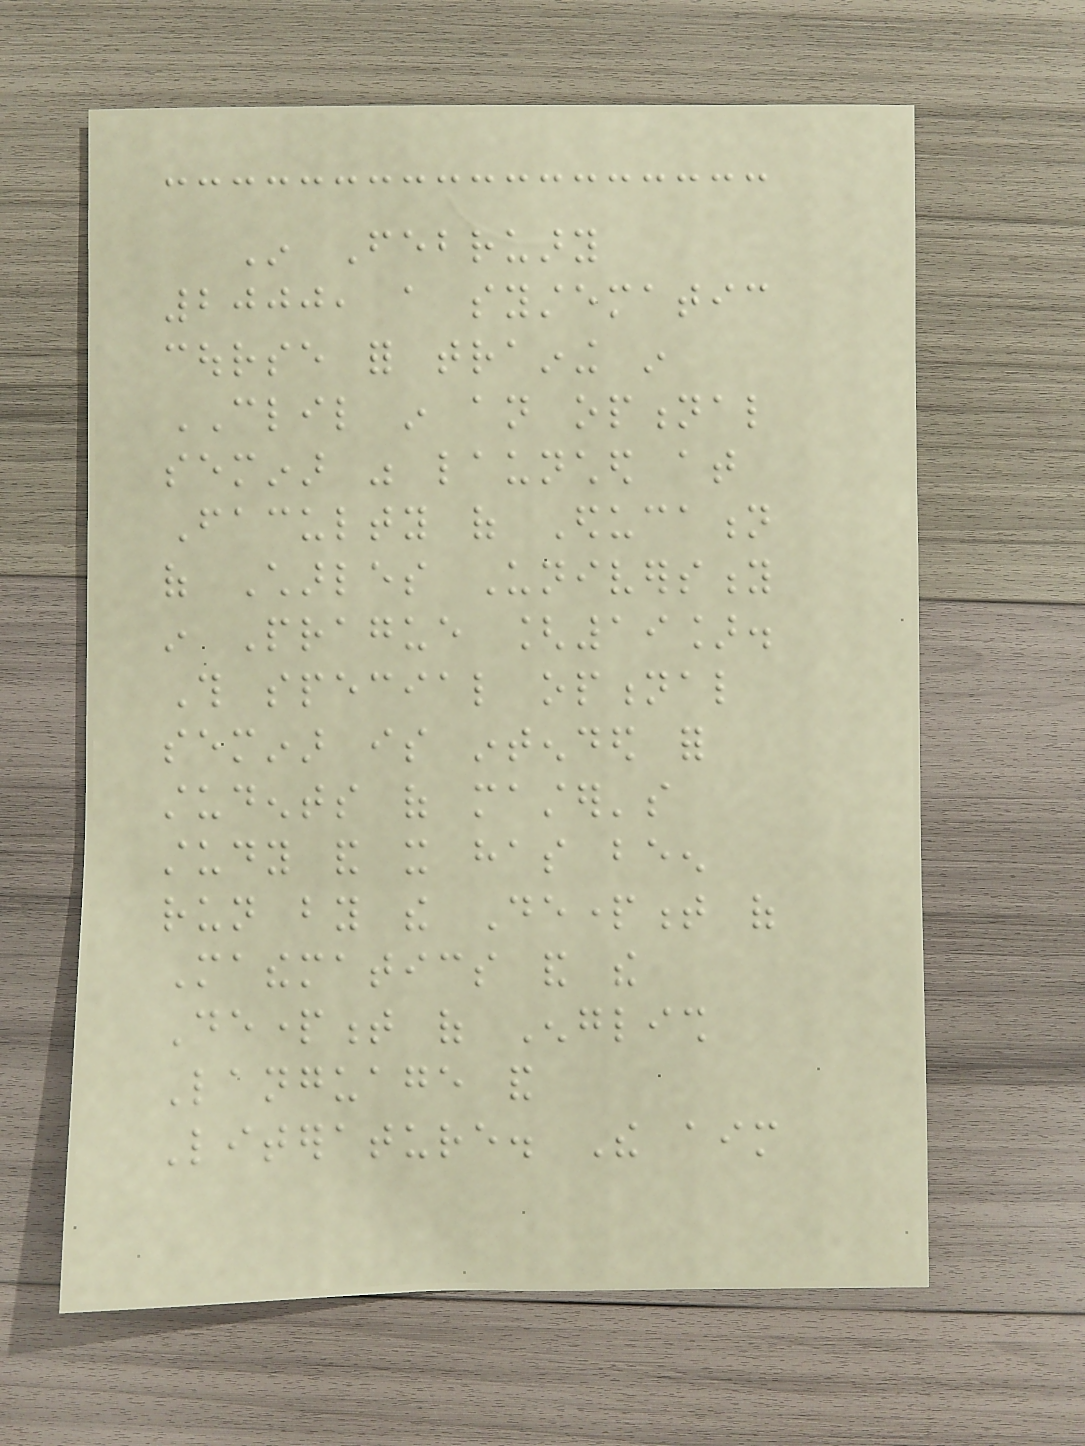In February
2000, a systematic
course for training in
CLIL in an optional
seminar was launched at
Faculty of Education
of Charles University
in Prague [19].
This special optional
seminar is intended for
students of master's
study and it has been
run by the Department of
Mathematics and the
Department of English
Language and
Literature. The aim
